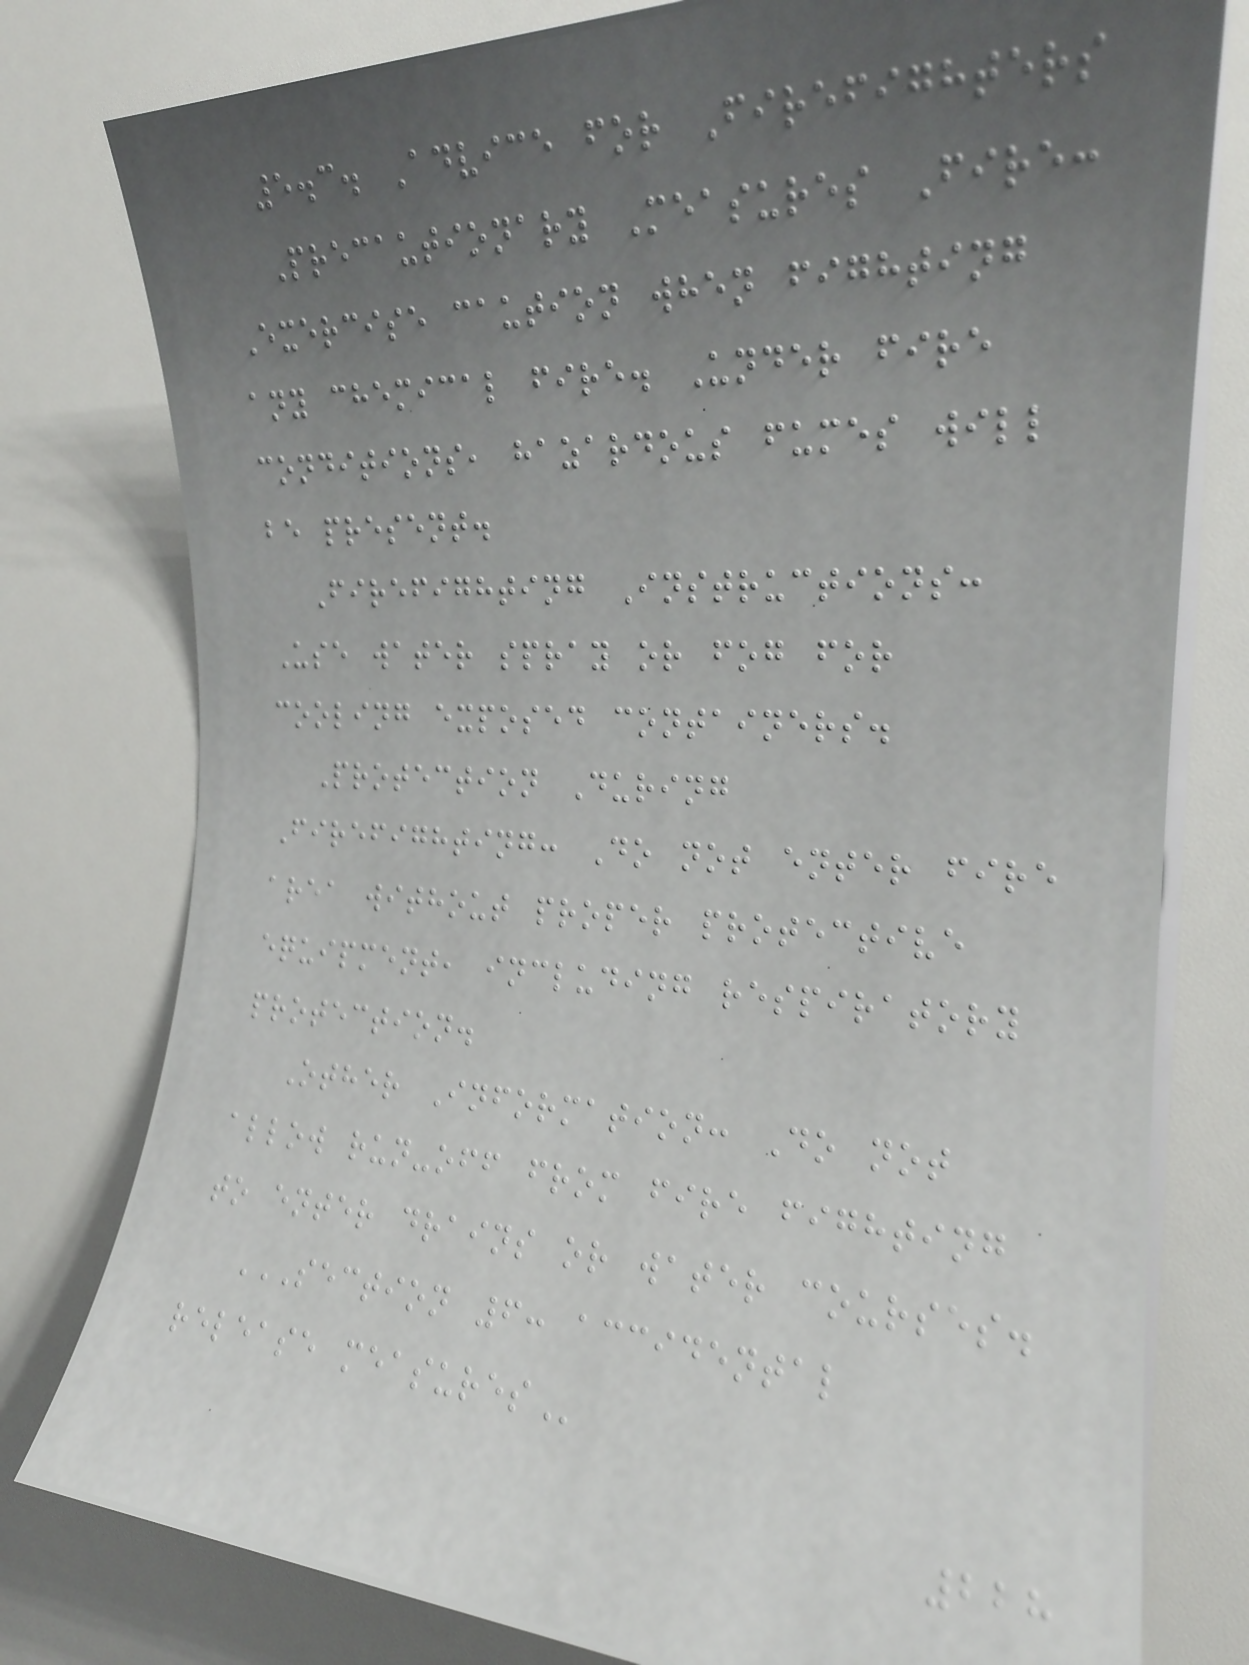5.3. Advice for Firefighters
Precautionary Measures Fire:
Exercise caution when fighting
any chemical fire. Under fire
conditions, hazardous fumes will
be present.
Firefighting Instructions:
Use water spray or fog for
cooling exposed containers.
Protection During
Firefighting: Do not enter fire
area without proper protective
equipment, including respiratory
protection.
Other Information: Do not
allow run-off from fire fighting
to enter drains or water courses.
SECTION 6: ACCIDENTAL
RELEASE MEASURES
228
